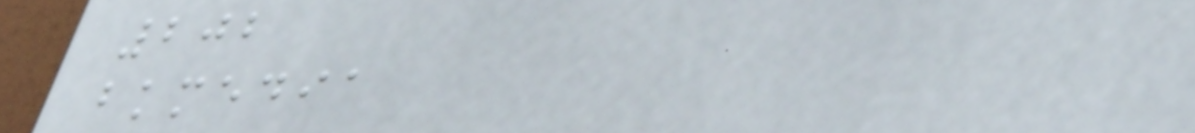202
bkmedia
